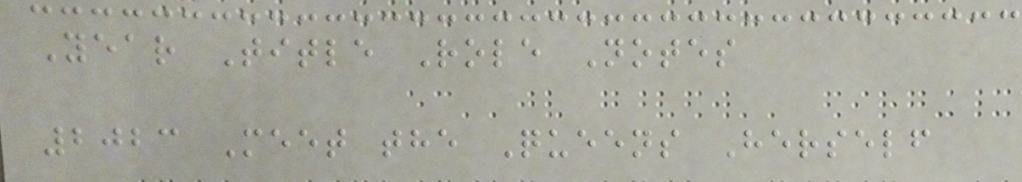Year Title Role Notes
2023 Meet the Queens Herself
